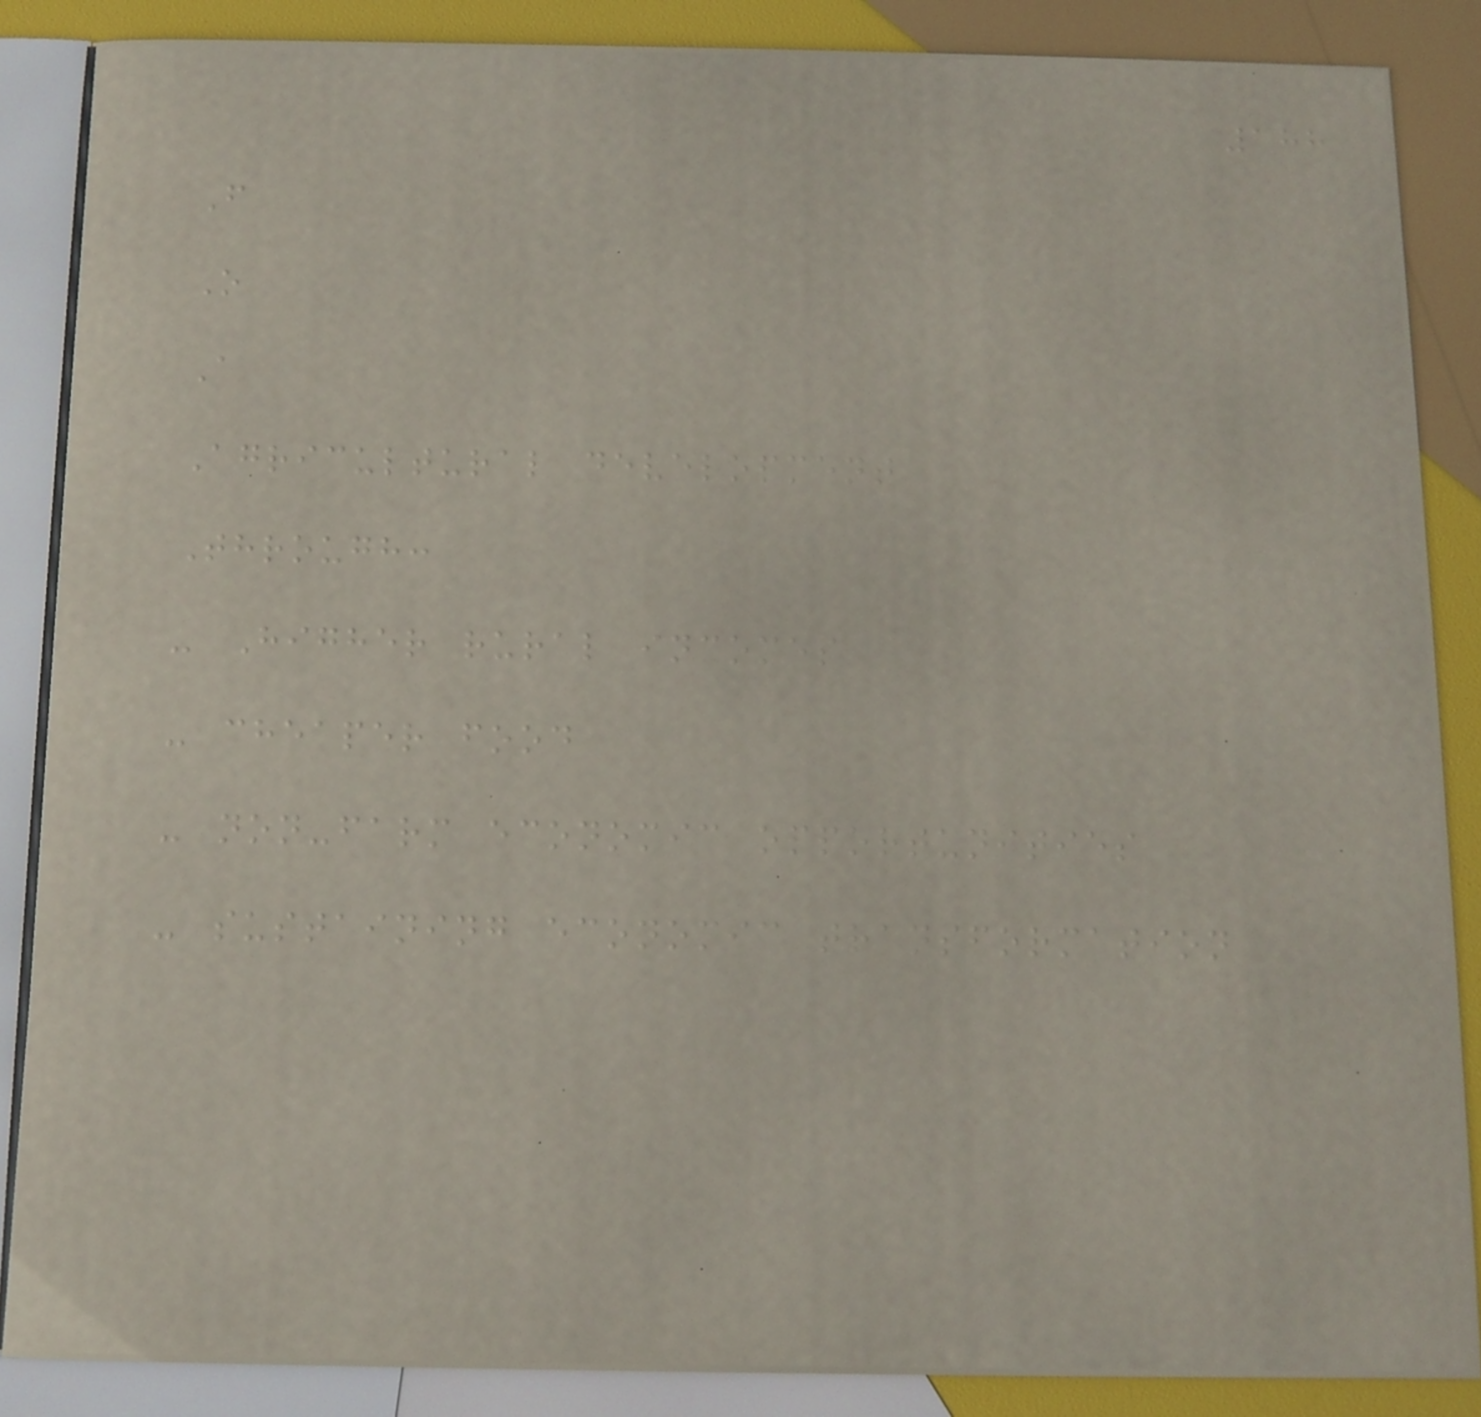188
F
O
A
Agricultural development
Through:
- Higher rural incomes
- cheaper food
- non-farm economic opportunities
- sustaining economic transformation
